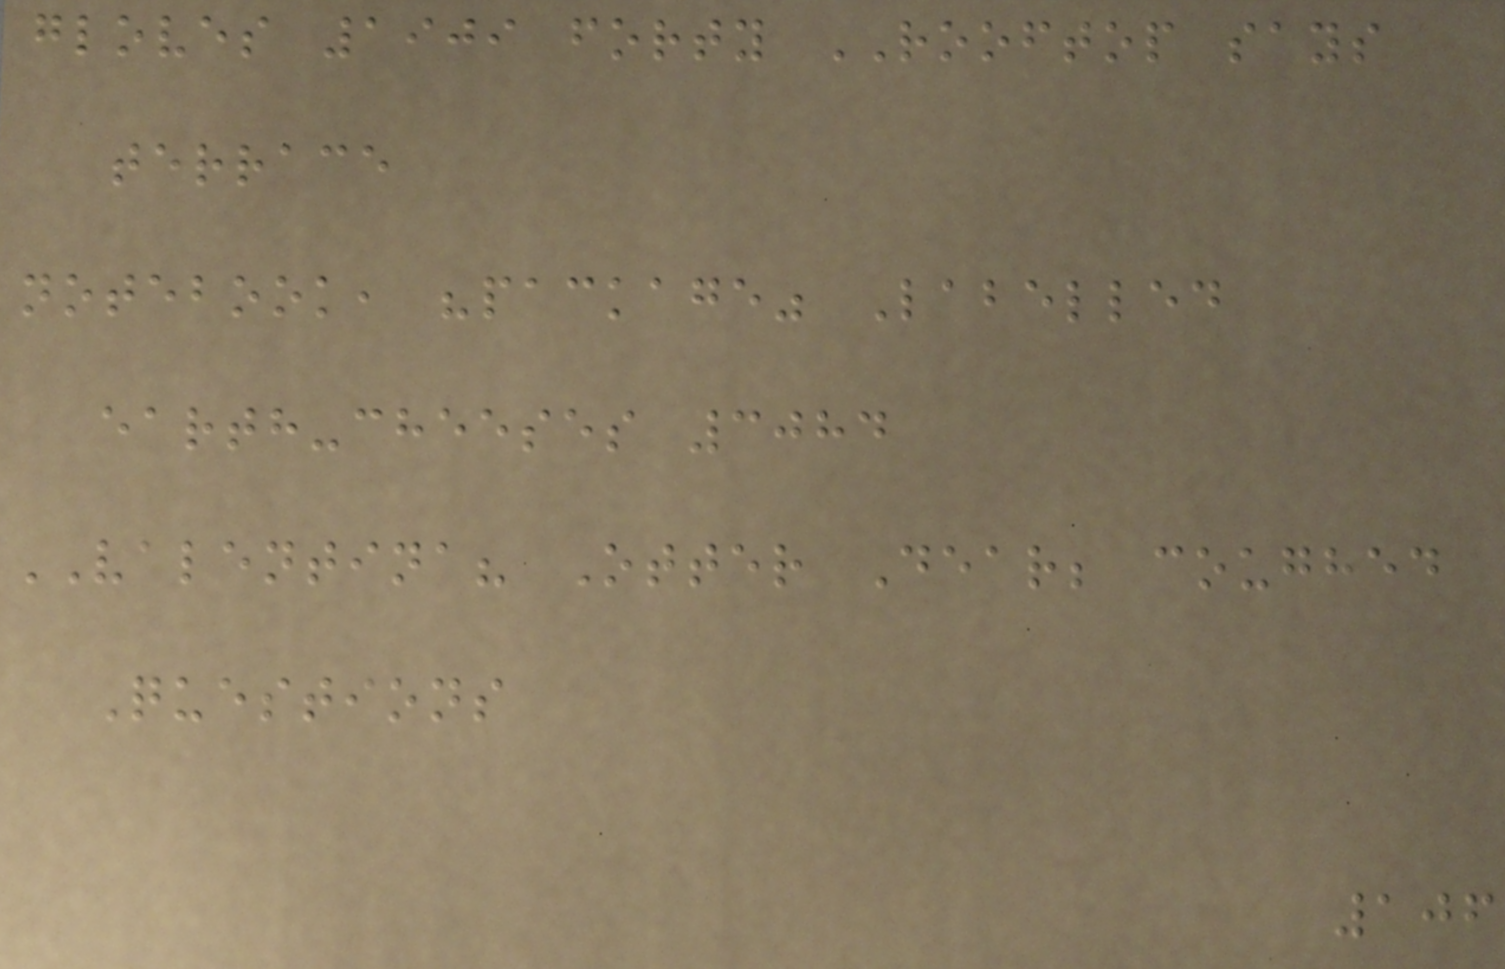gloves 1909 forty ROOFTOP says
terrace
notebook, "package" Labelled
earth-cheeses 3084
VALENTINA? Otter Dear; coughed
Questions
106
